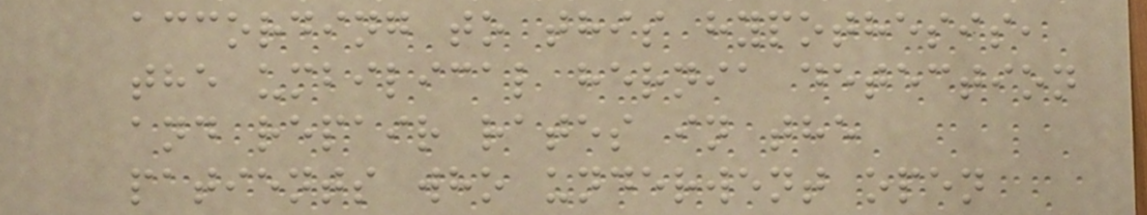according to this hypothesis,
the umbilical hernia detection
and repair rates in the
patients who underwent open
